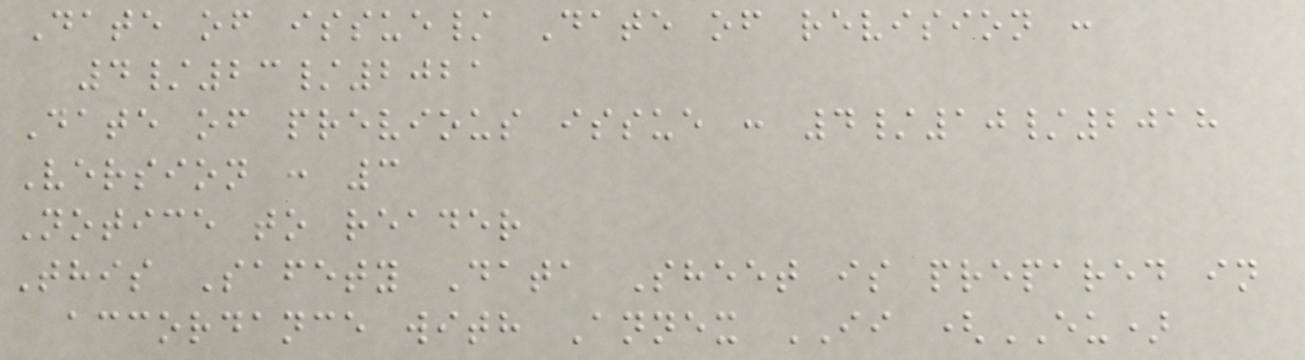Date of issue/ Date of revision :
4/23/2021
Date of previous issue : 4/10/2018
Version : 3
Notice to reader
This Safety Data Sheet is prepared in
accordance with Annex II (EU)
